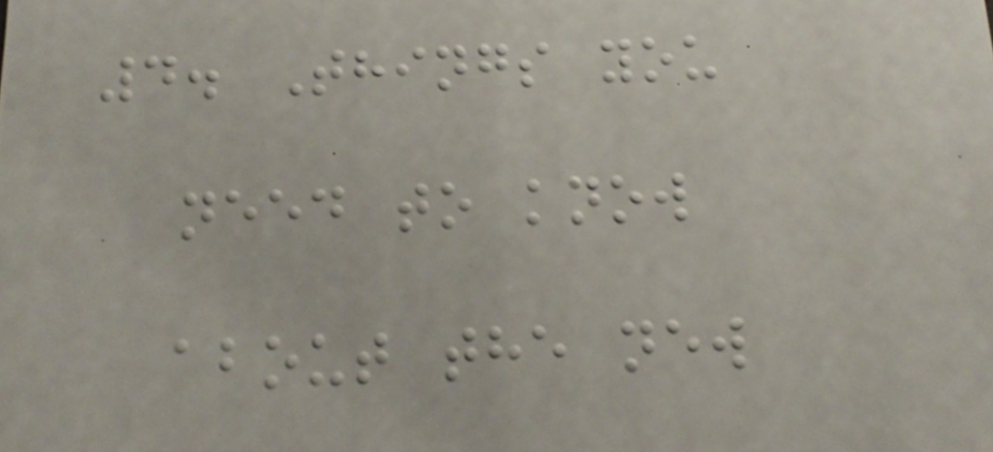4. Things you
need to know
about the new
